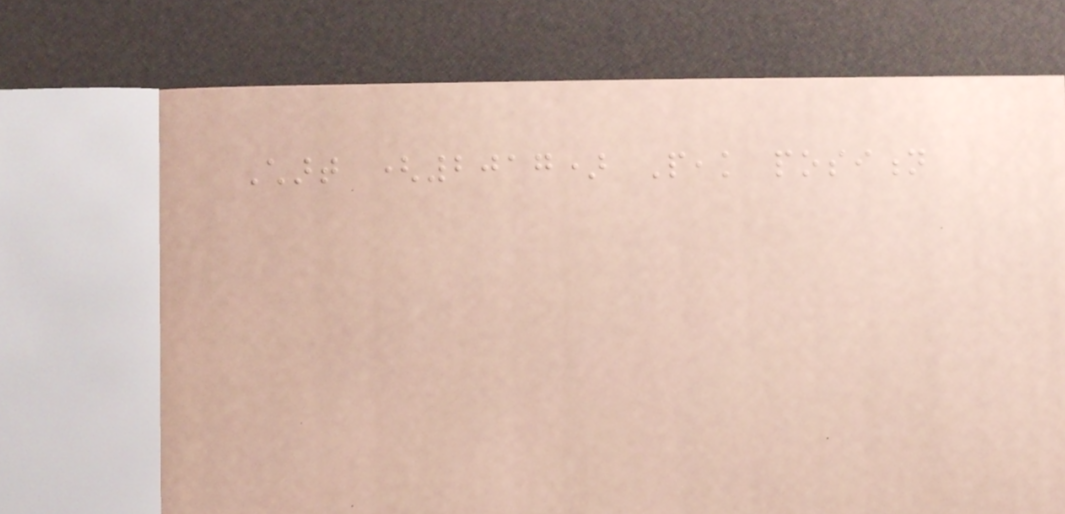Chart (2017) Peak position
